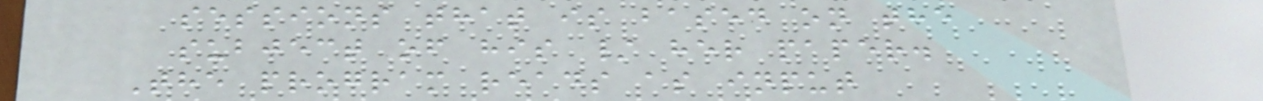sessions that is based on the
subject of his / her paper.
The program reads as input
